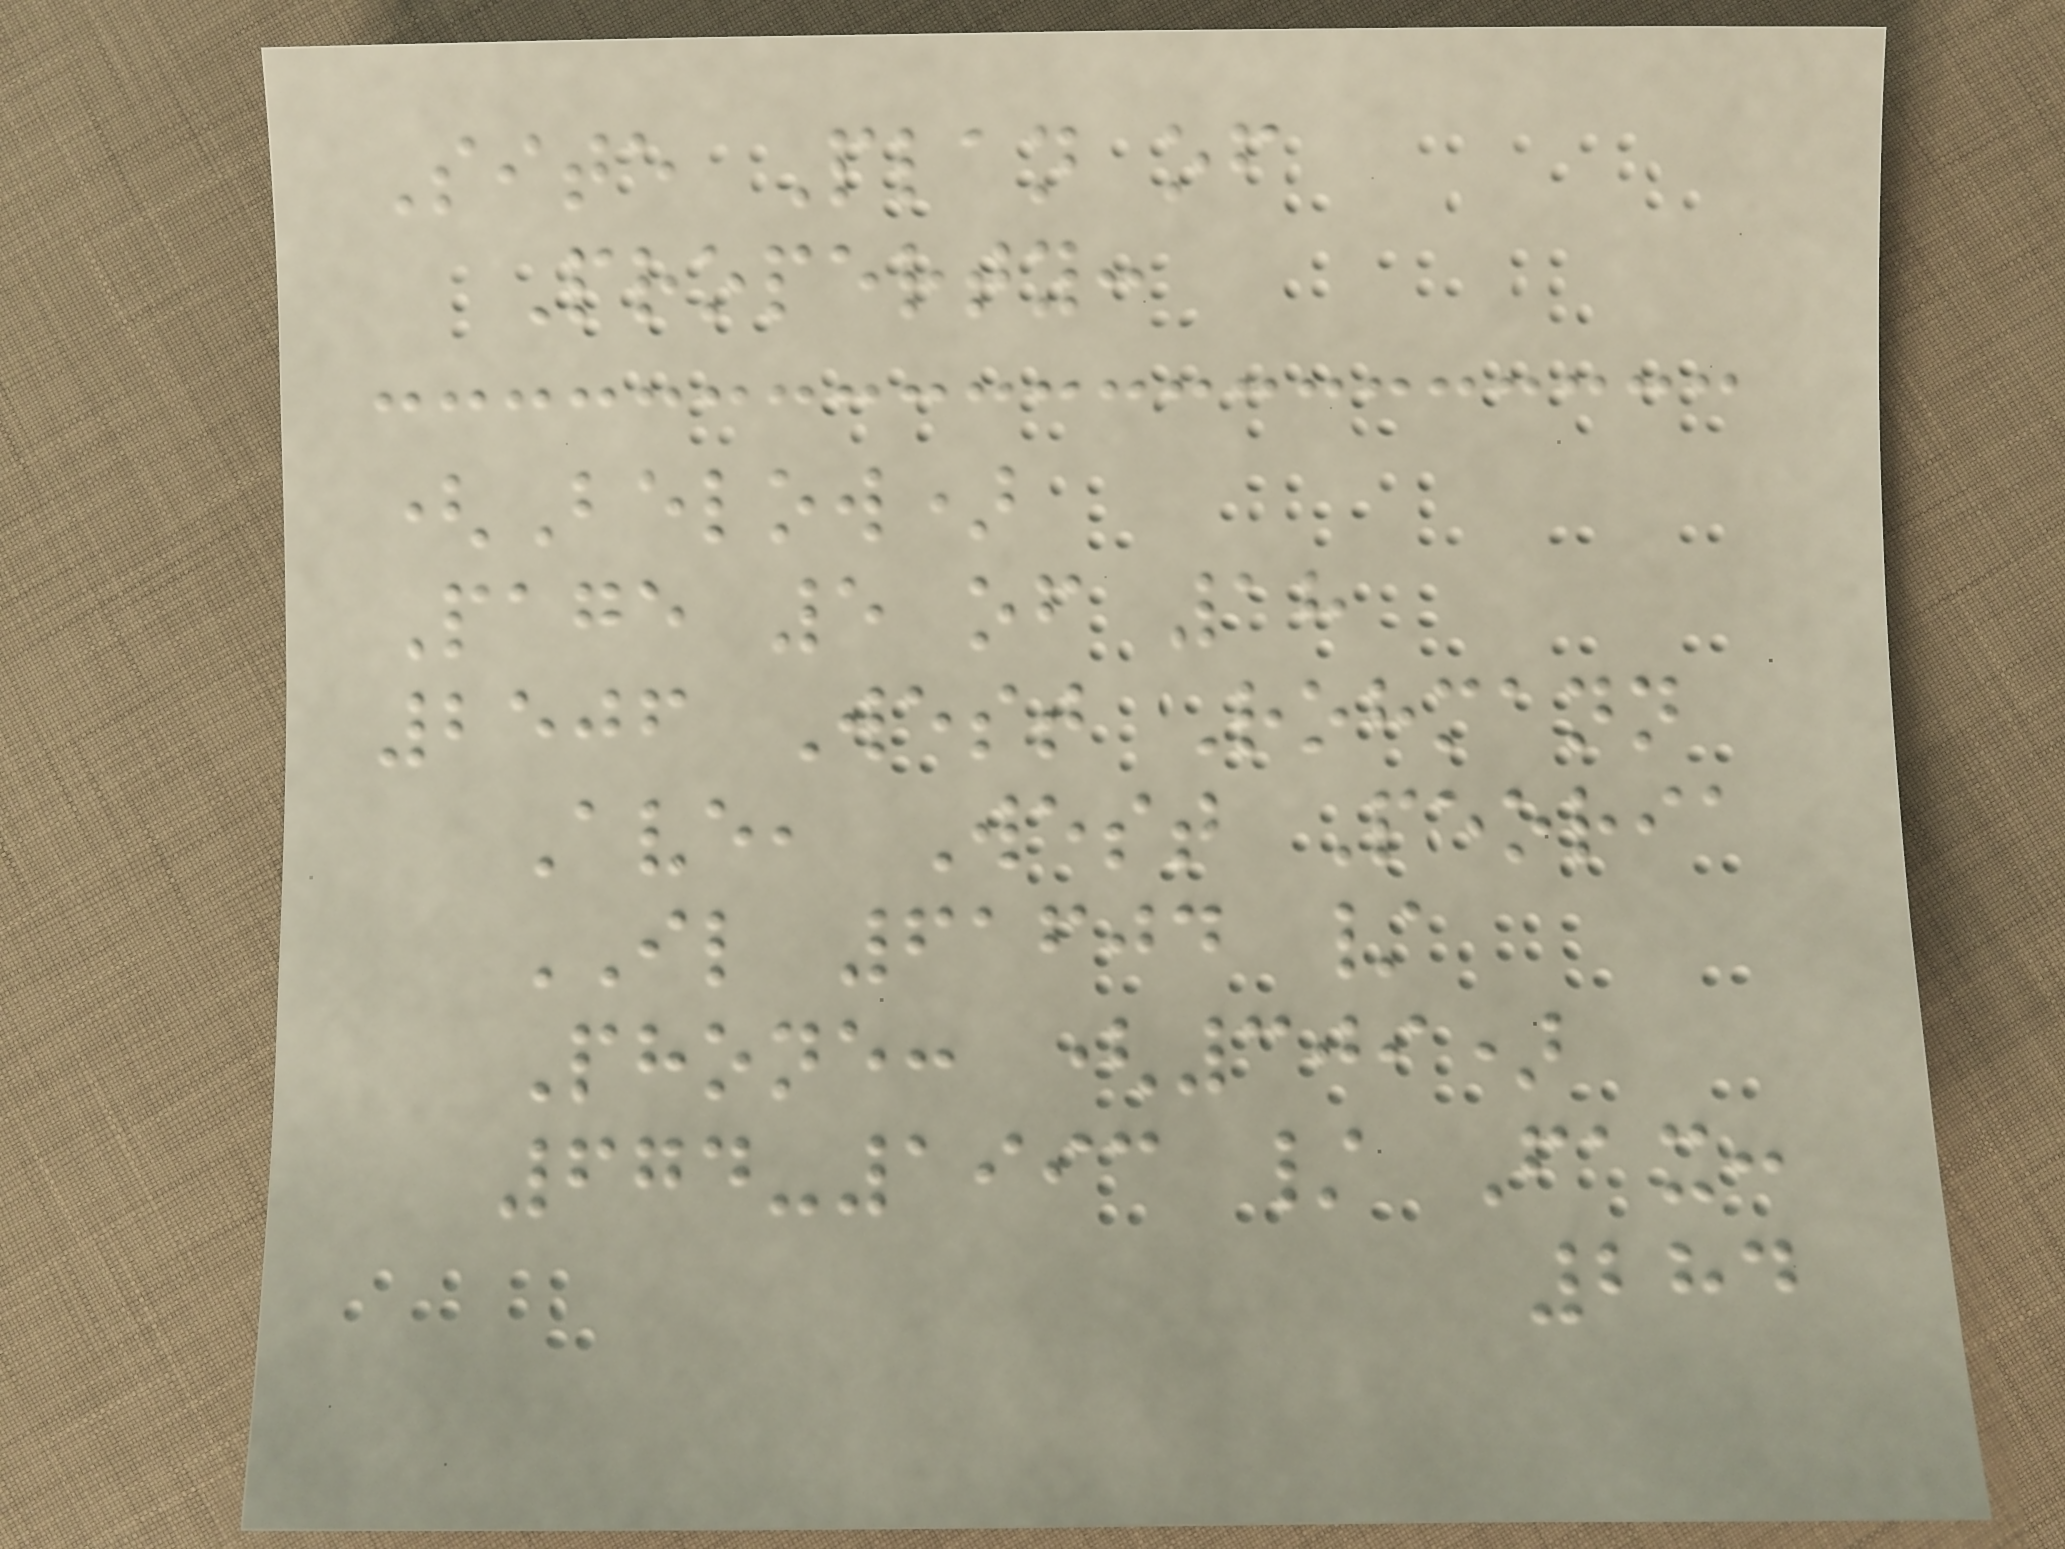Site Plan of
Property:
(Below)
Page 5 of 18
2506 West Rohmann
Ave, West Peoria
IL 61604 /
Phone: (309)
674-1993 / Fax:
284
